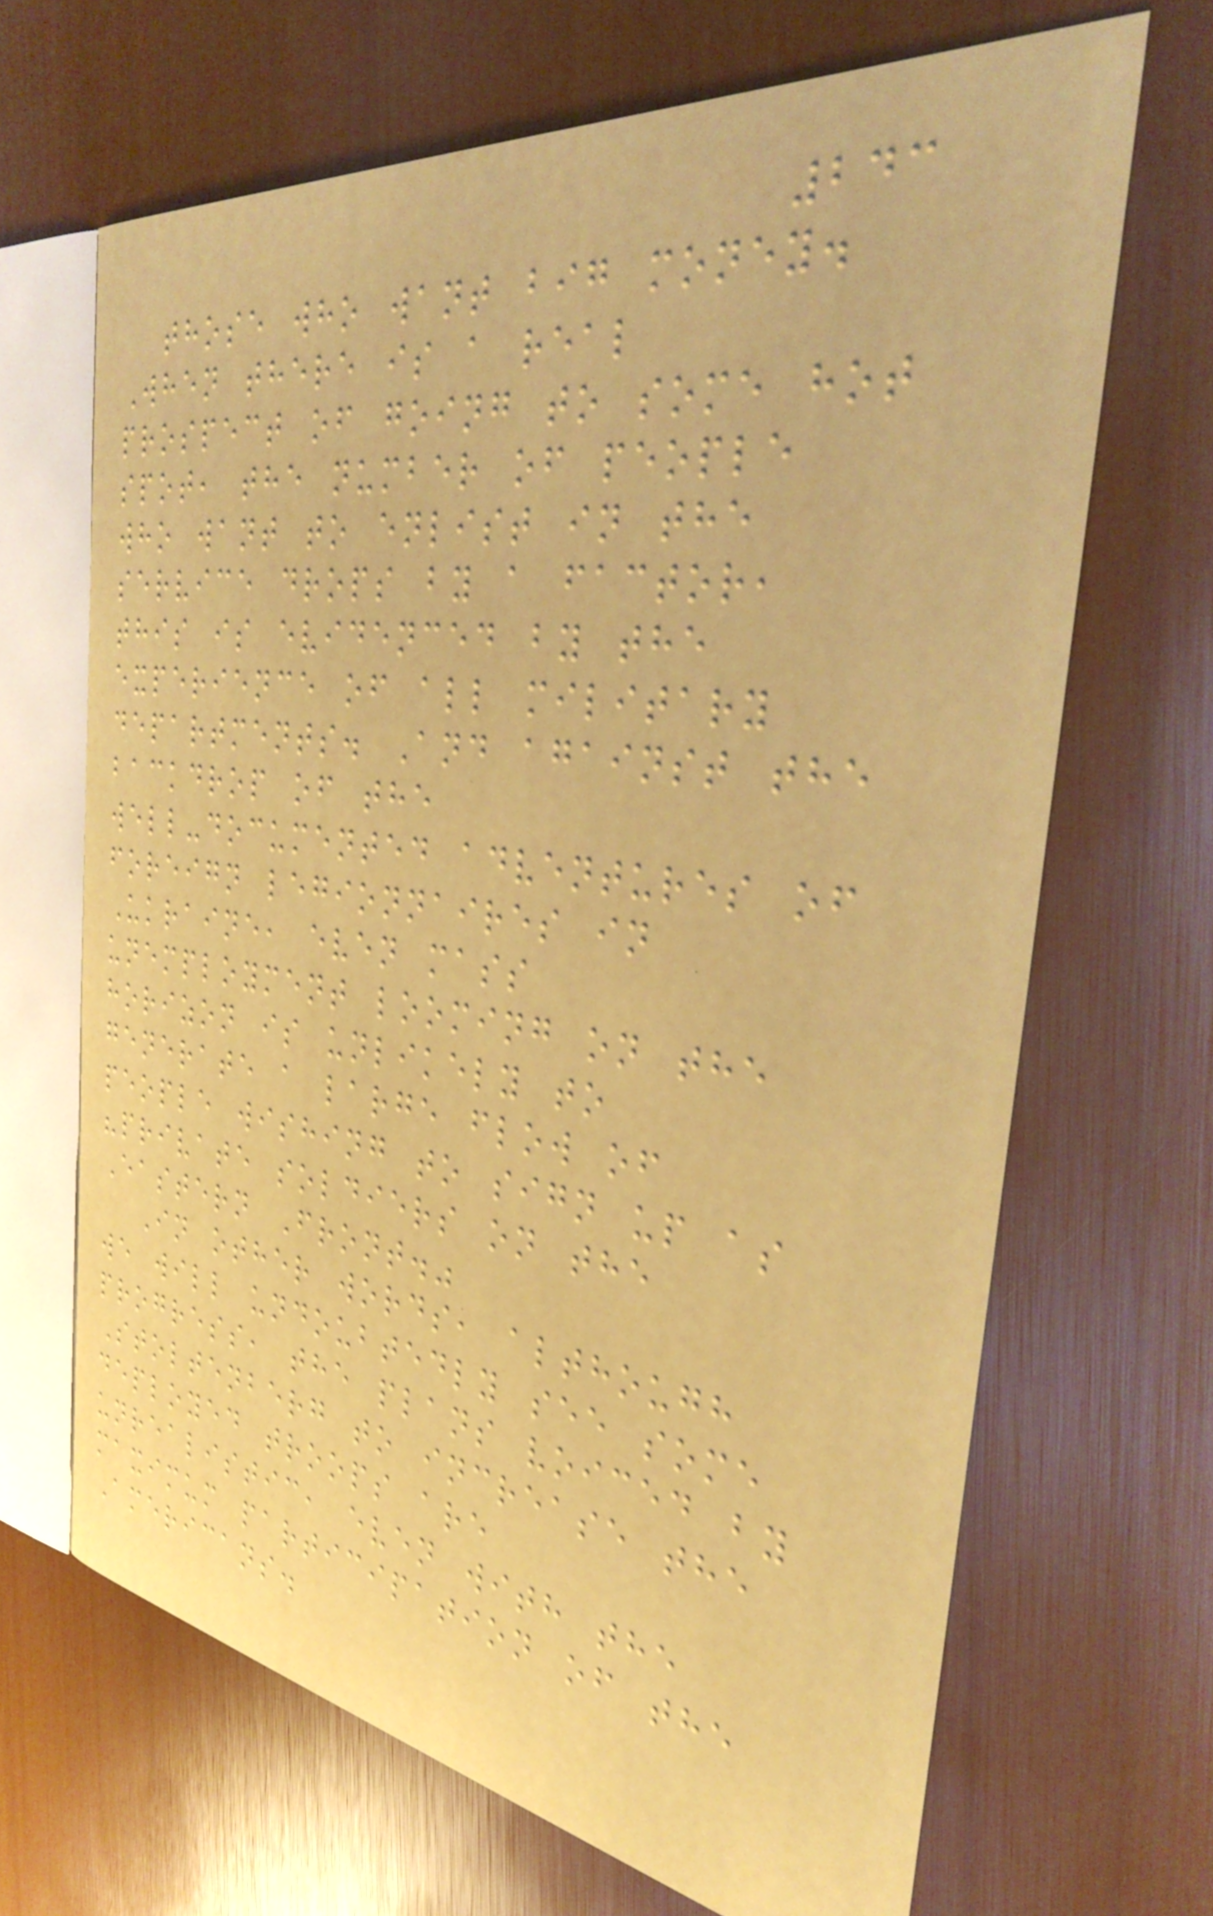243
those who want big money.
When there is a real
prospect of going to some hot
spot, the number of people
who want to enlist in the
service drops by a factor,
this is evidenced by the
experience of all military
departments. And against the
backdrop of the
well-documented adventures of
foreign legionnaires in
Ukraine, even mass
unemployment looming on the
horizon is unlikely to
generate a large flow of
people wishing to sign up as
"private soldiers on the
Eastern Front."
In other words, although
we will undoubtedly see some
progress, the plans voiced by
Stoltenberg to increase the
deployed troops are
unrealistic, even with the
maximum participation of the
Americans.
